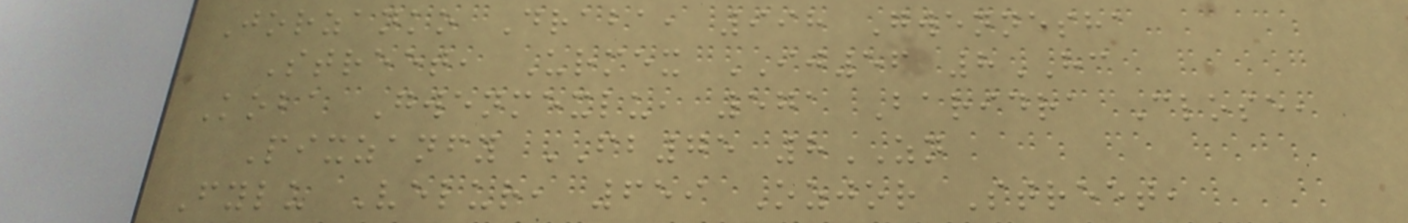Jorzanko Draba, 998 Gwennesha
Street, Urmex IJ56 8HC
Koba Gwenmexlu, 571 Baridra Close,
Pixzanfy FB75 8ZN
Fylu Velur, 659 Ozjor Street,
